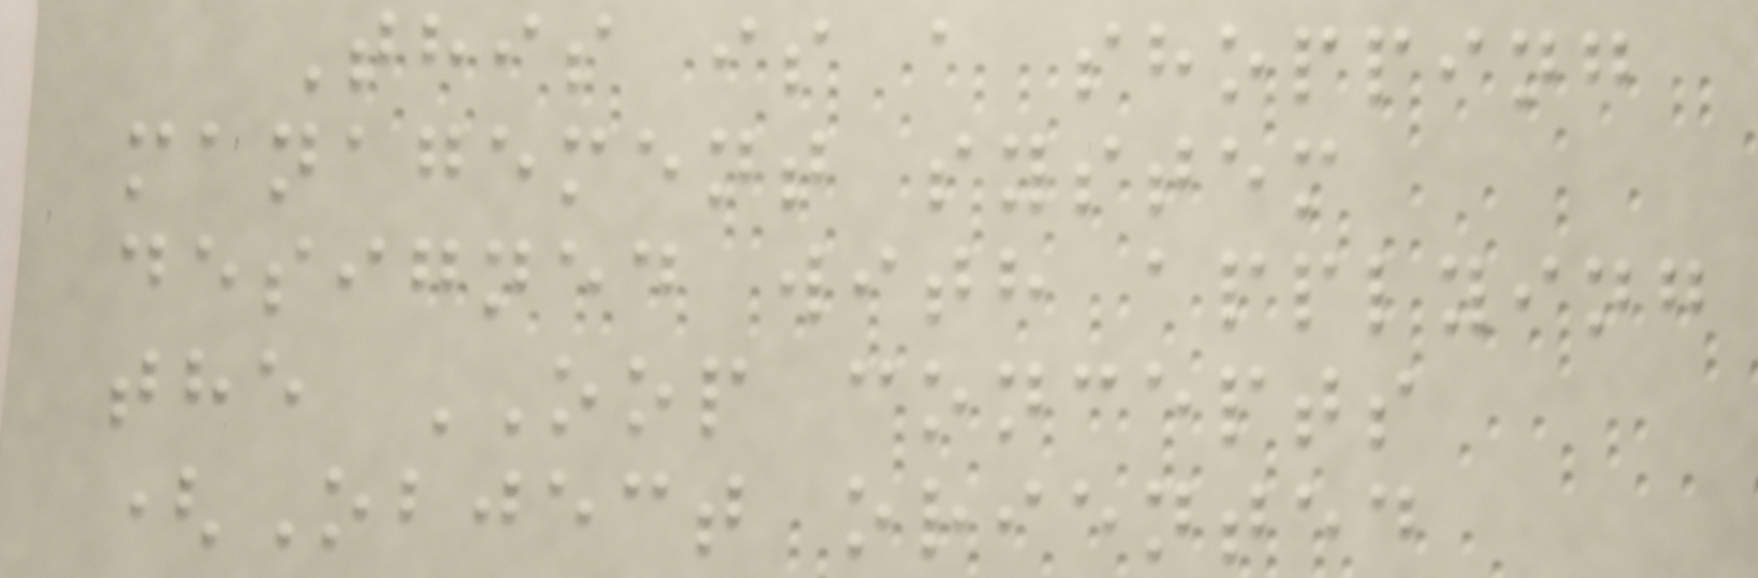This is a shopping
management system
designed with applying
the OOP concepts
(Object oriented
